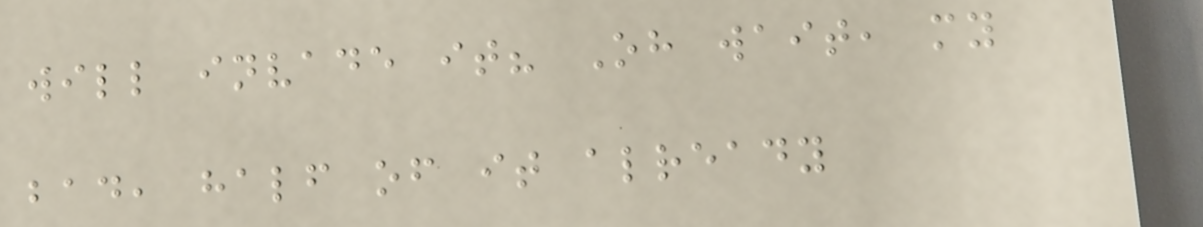will invade it? Oh wait, my
bad, half of it already
